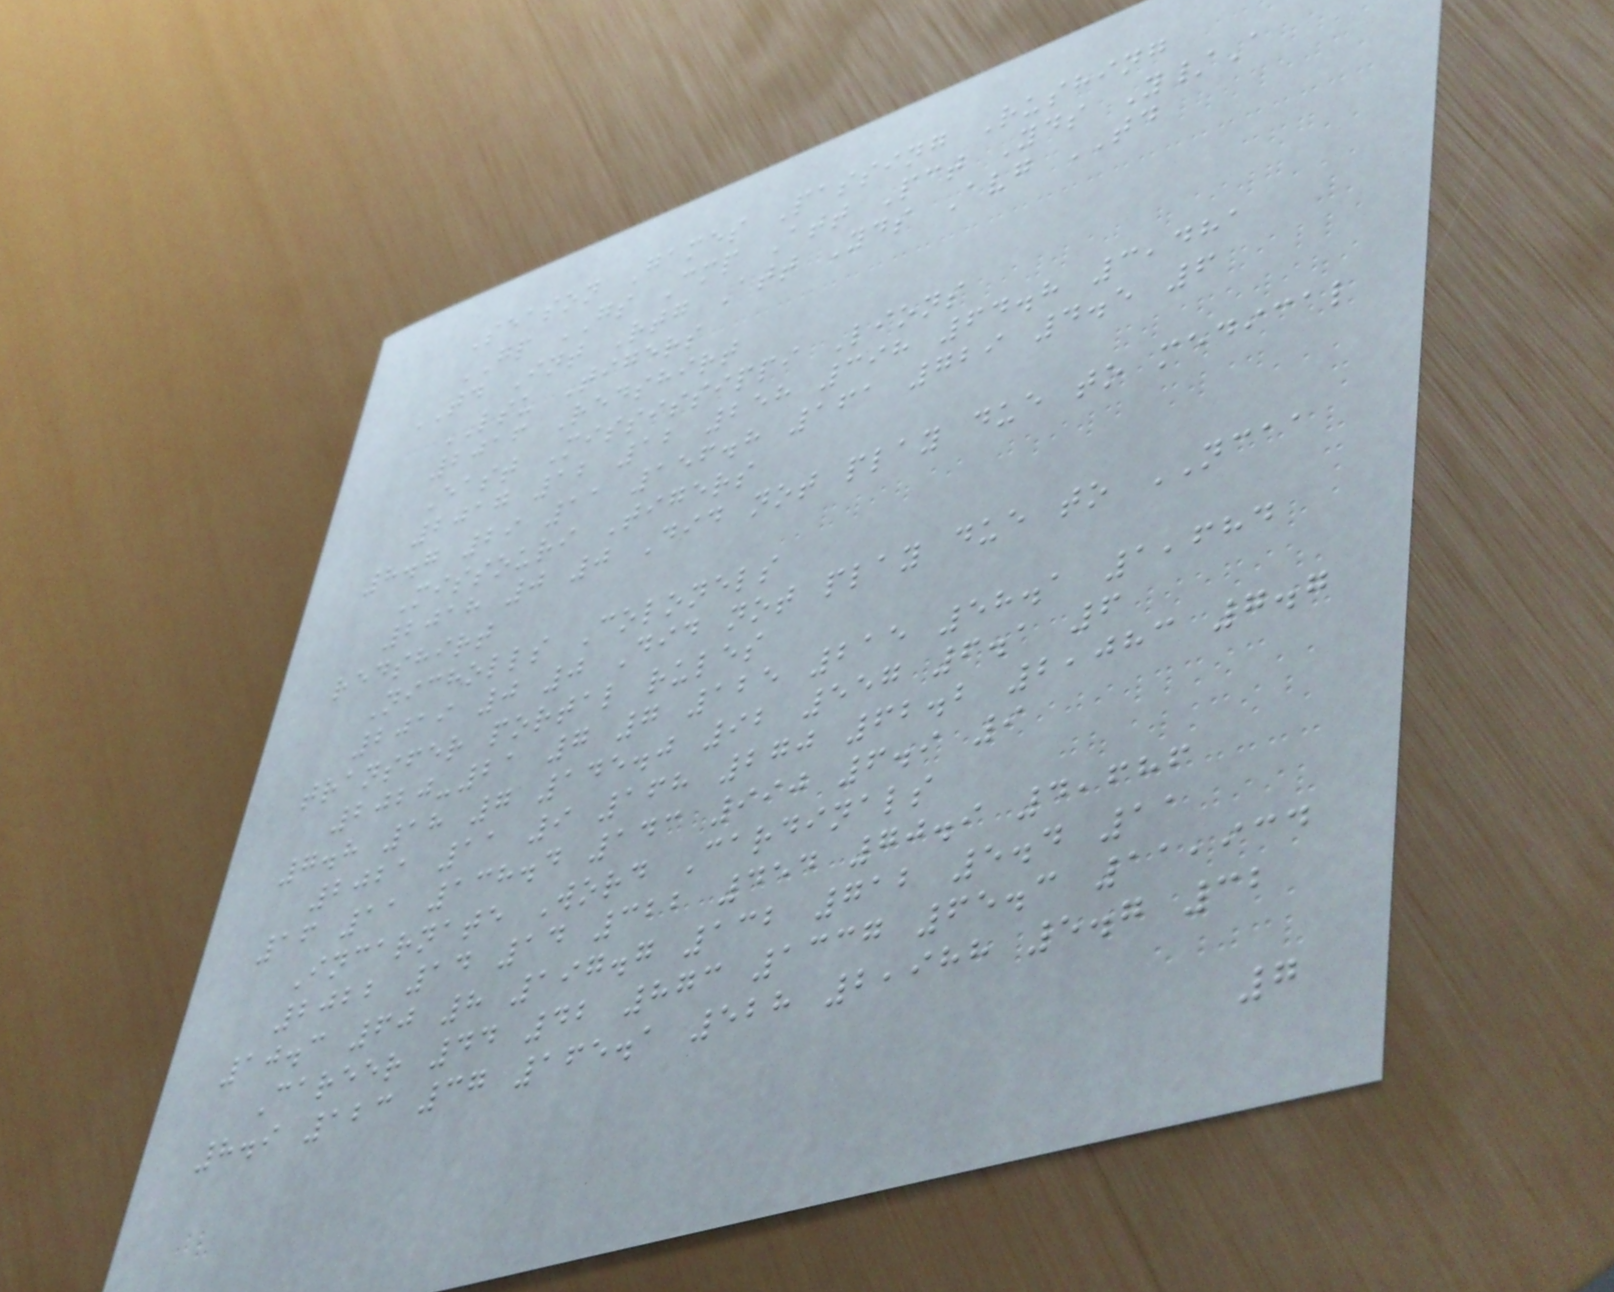Season Games Passing Rushing
GP GS Cmp Att Pct Yds Y/A
TD Int Rtg Att Yds Avg TD
LSU Tigers
2016 Redshirt
East Mississippi Lions
2017 12 12 258 398 64.8 3,481
8.7 29 11 156.8 161 729 4.5 6
Missouri Tigers
2018 0 0 Did not play due to medical
redshirt
Nicholls Colonels
2019 0 0 Did not play due to NCAA
transfer portal rules
2020-21 7 7 125 215 58.1 1,684
7.8 18 7 145.0 92 557 6.1 6
2021 11 9 168 270 62.2 2,083 7.7
16 11 138.4 143 990 6.9 9
Incarnate Word Cardinals
2022 14 14 322 454 70.9 4,686
10.3 60 8 197.7 132 712 5.4 11
Career 44 42 873 1337 65.3 11,934
8.9 123 37 165.1 528 2,988 5.7 32
7
